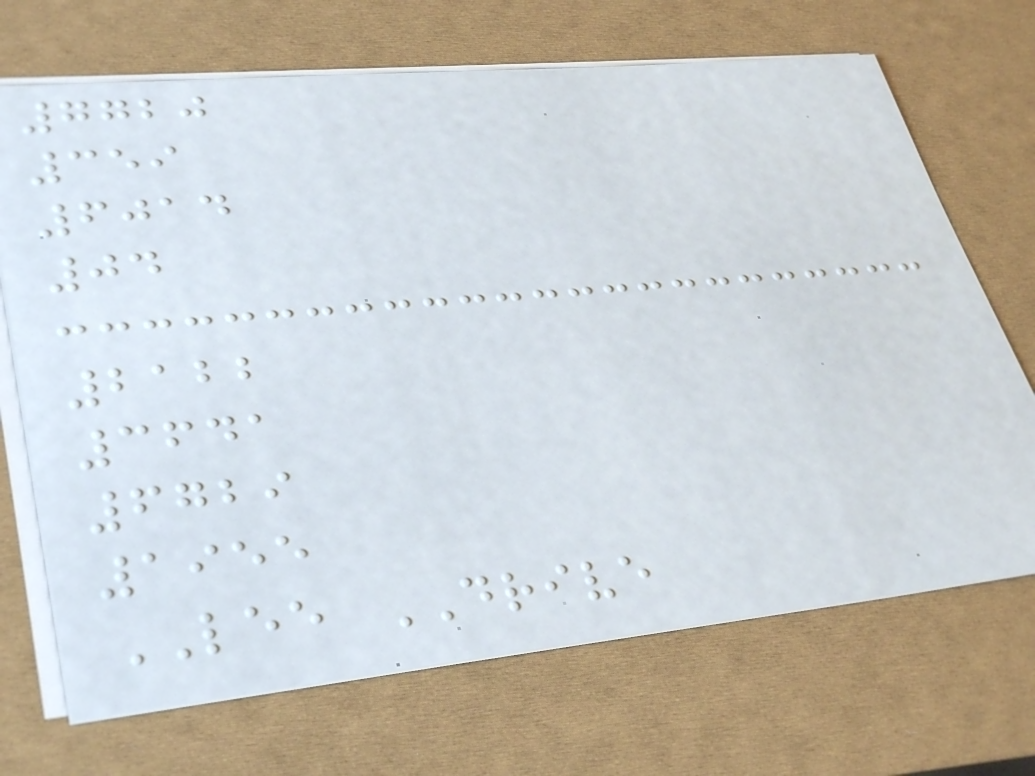7720
359
6014
04
2122
3641
6729
1955
LEE DRIVE
